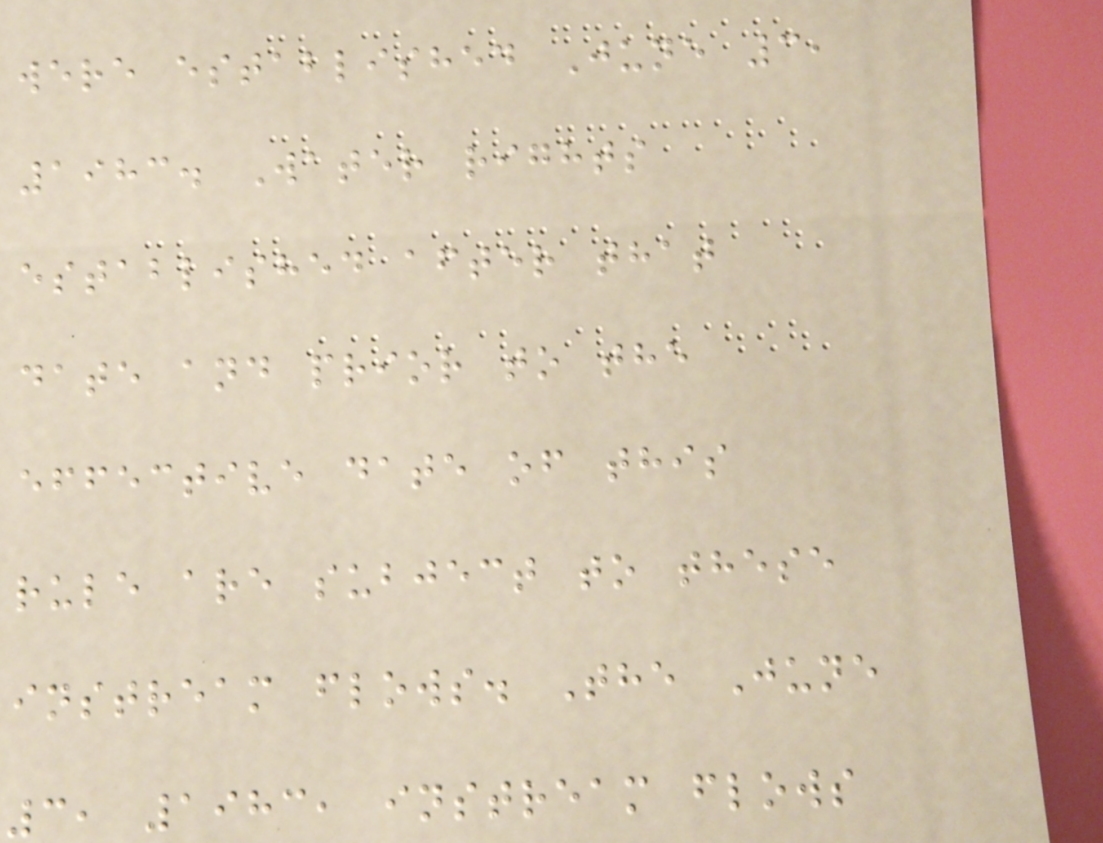were established June 3,
1983. Water rights
established after that
date and prior to the
effective date of this
rule are subject to these
instream flows. The June
3, 1983, instream flows
